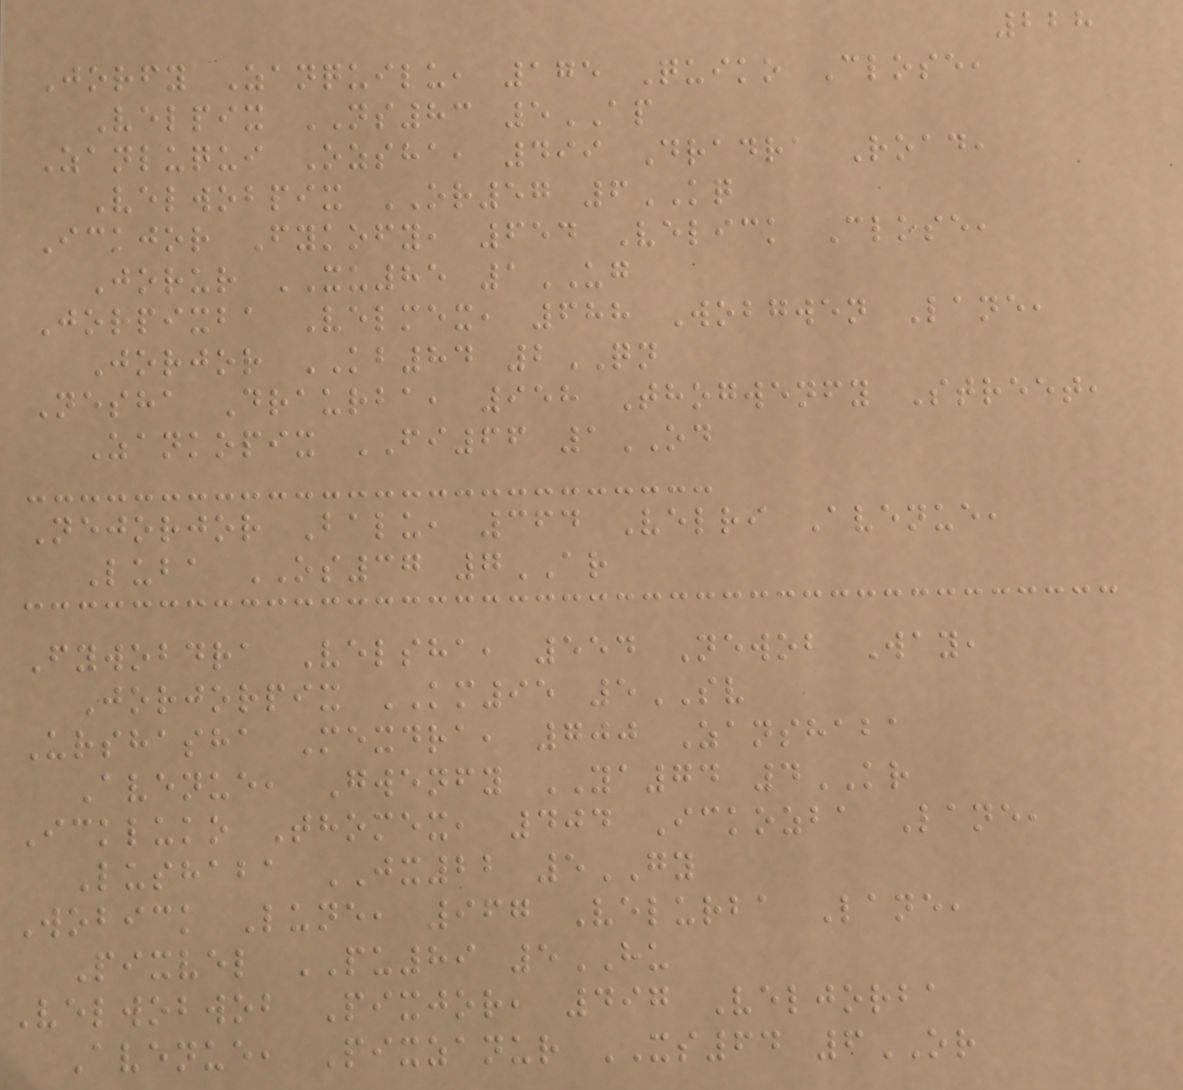228
Jorfy Zanquilu, 175 Quiko Close,
Velpix NS83 5AP
Zanluqui Ozsha, 499 Dradra Road,
Velwobpix OR57 6KQ
Ickjor Fykofy, 654 Velick Close,
Jorur XU85 1UG
Jorpixba Velmex, 688 Wobgwen Lane,
Jorjor KB84 2QN
Nesha Draurba, 958 Thogwenfy Street,
Zankopix FI66 1OD
Nejorjor Balu, 364 Velri Avenue,
Luba OS37 7AR
Fywobdra Velsha, 554 Newob Way,
Jorjorpix KM95 5SV
Urshasha Mexdra, 700 Zanshaba
Avenue, Gwenfy YA74 4KR
Ickluko Thomex, 404 Ickozba Lane,
Lushaba JX22 5GY
Wobick Lune, 967 Velurba Lane,
Pixvel PU89 5HU
Velwobwob Pixjor, 497 Veljorba
Avenue, Pixzanur XS64 6OR
